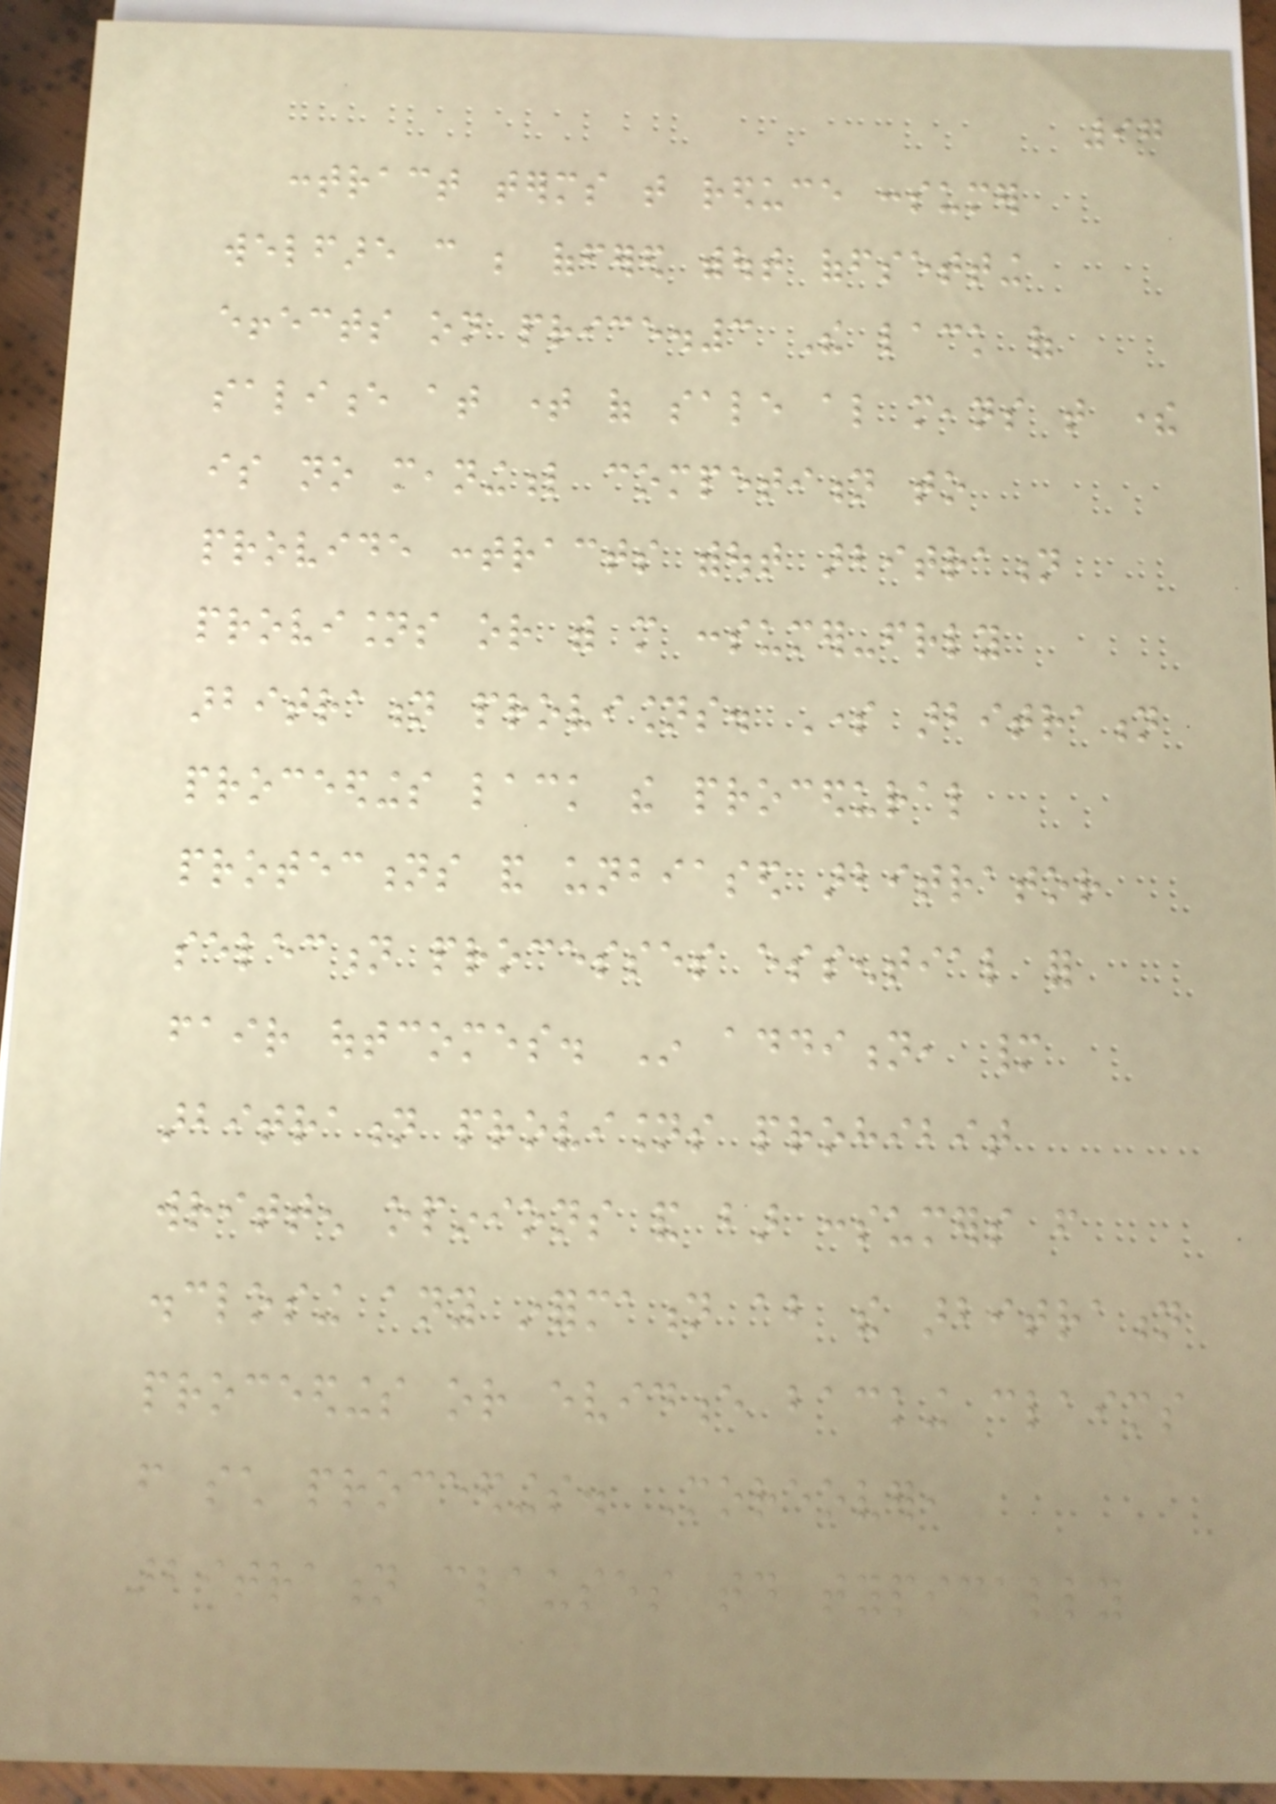97
contract terms that reduce consumer
welfare can be offered without offsetting
effects on price.3 The lack of
salience at time of sale also means that there
is no meaningful competition to
provide contracts without arbitration
provisions or with more consumer-friendly
arbitration provisions. Some arbitration
proceedings lack the procedural
protections and unbiased arbitrator
selection processes essential for
fair outcomes. In addition, many
arbitration provisions prohibit
written opinions and bar consumers from
disclosing any information about the arbitration
proceedings or evidence backing claims
from such proceedings. Moreover,
arbitration clauses today typically
